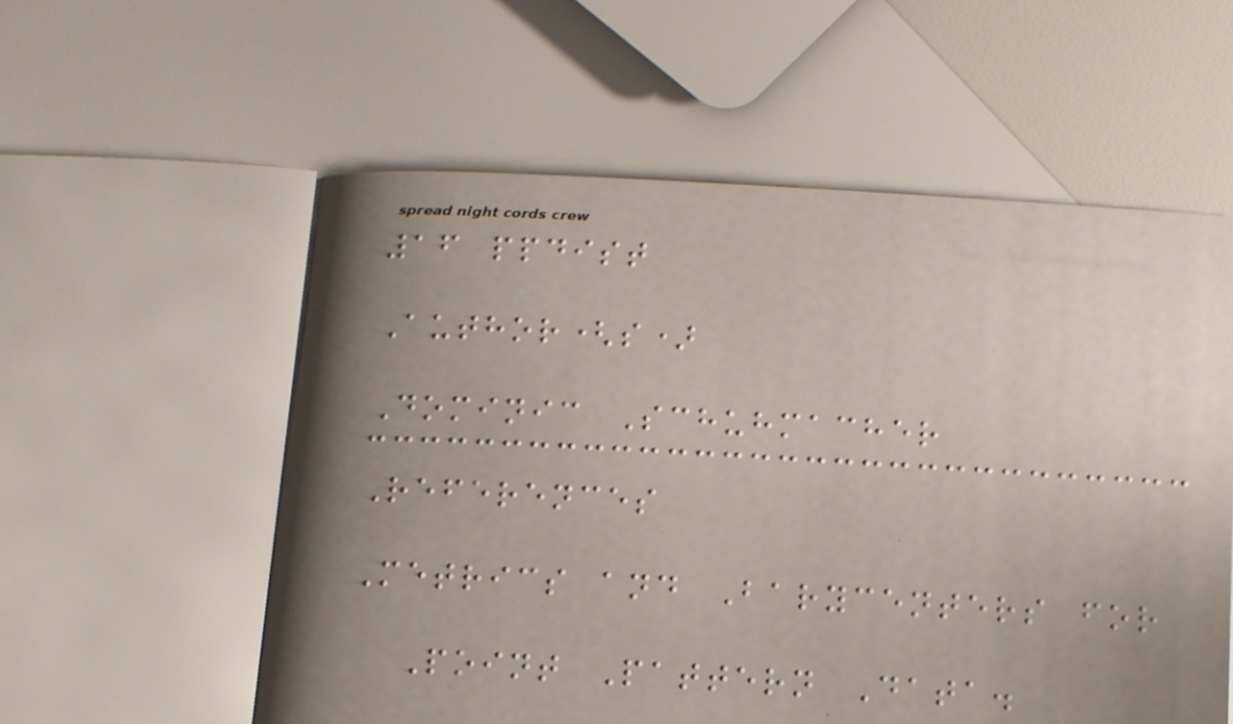16 ppdist
Author(s)
Dominic Schuhmacher
References
Metrics and Barycenters for
Point Pattern Data.
